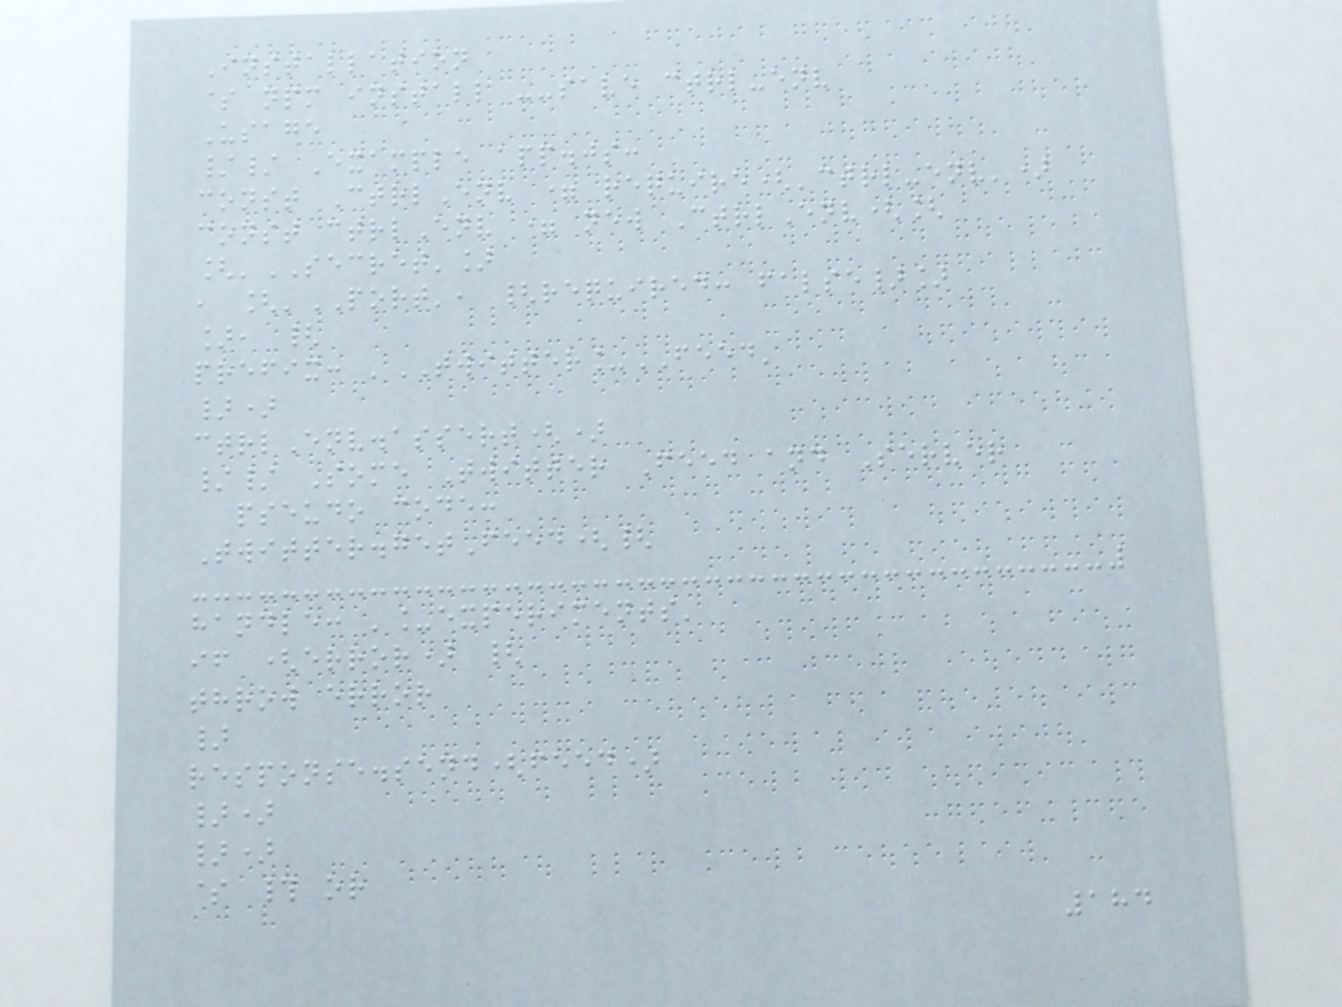Installation
$ npm install --save ctrl-env
Usage
// Example app.js:
const CtrlEnv = require('ctrl-env')
const ctrlEnv = new CtrlEnv([
['SECRET']
, ['PORT', {required: false}]
], {
prefix: 'TWITTER_FEED'
})
ctrlEnv.assert()
// Some Twitter Feed and Server
pseudo code:
Twitter.getFeed({
handle: '_experiments'
if (error) {
throw error
}
response.send(feed)
})
})
$ # or
184
